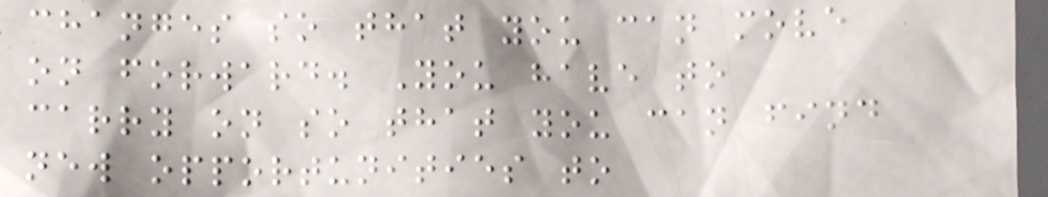changes so that you can move
on forward. You have to
carry on so that you can find
new opportunities to
